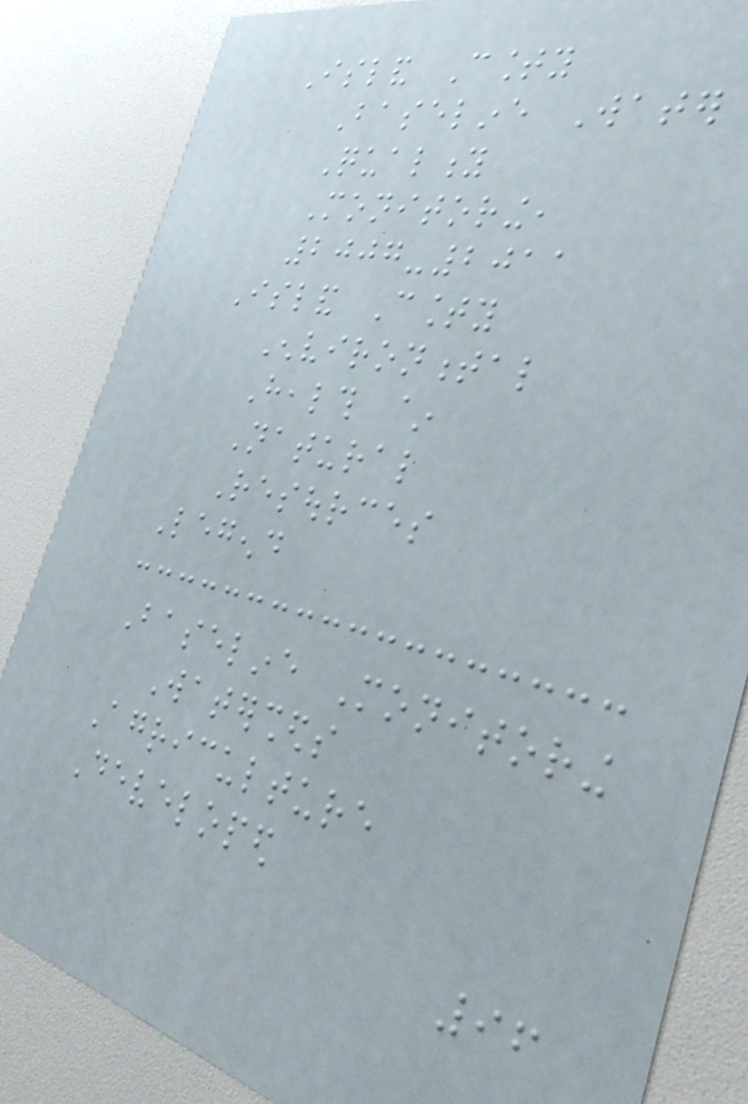Island County
Baseline Water
Quality
Monitoring,
2007-2011
Island County
Environmental
Health ~
Natural
Resources
Legend
Baseline Monitoring
Watersheds
Agriculture
Developed
96
